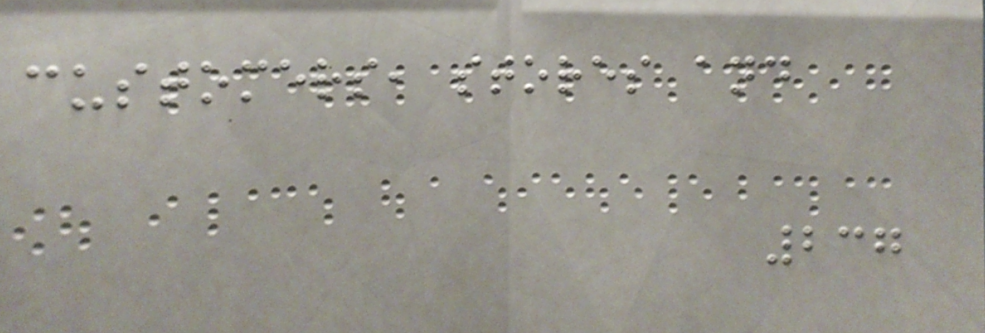customers, stores and
237
